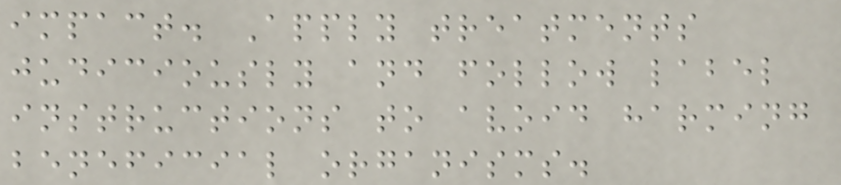impact. Apply treatments
judiciously and follow label
instructions to avoid harming
beneficial organisms.
